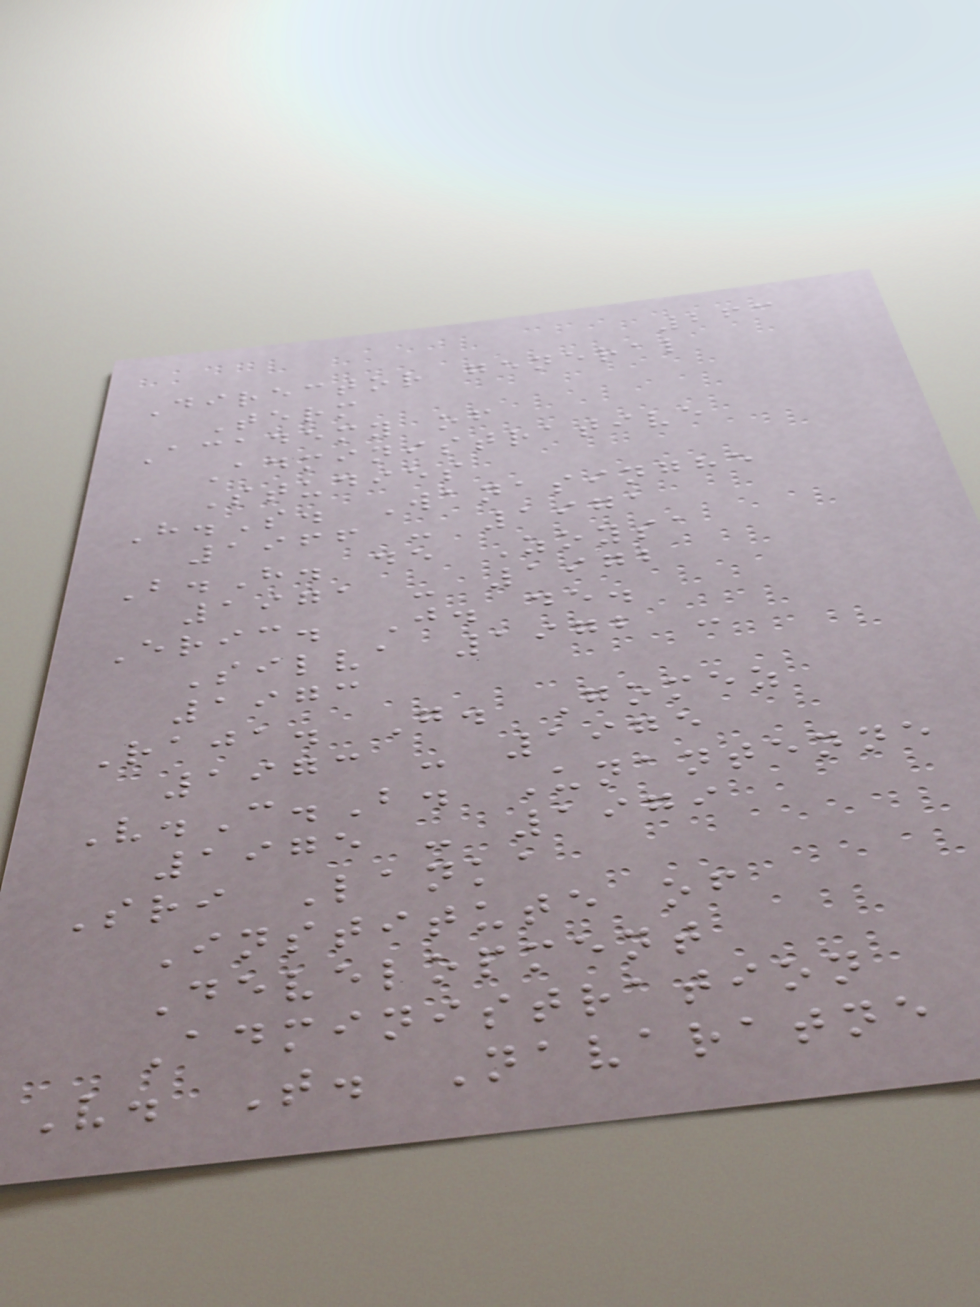263
Director general
Term
Academy of
Administrative
Studies
H.S. Wanasinghe
1966 - 1971
B.H. de Zoysa
1971 - 1972
Eric. J. de.
Silva 1972 -
1973
Raja. G. Gomez
1973 - 1975
V.C.B. Unantenne
1975 - 1979
Sri Lanka
Institute of
Development
Administration
V. T. Navaratne
